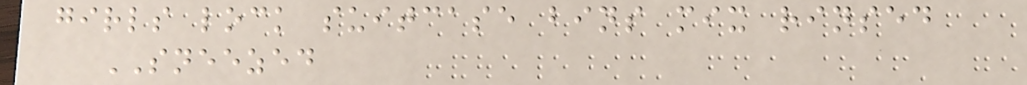girls lock suitcase bins mix rinsed
SNEEZED
